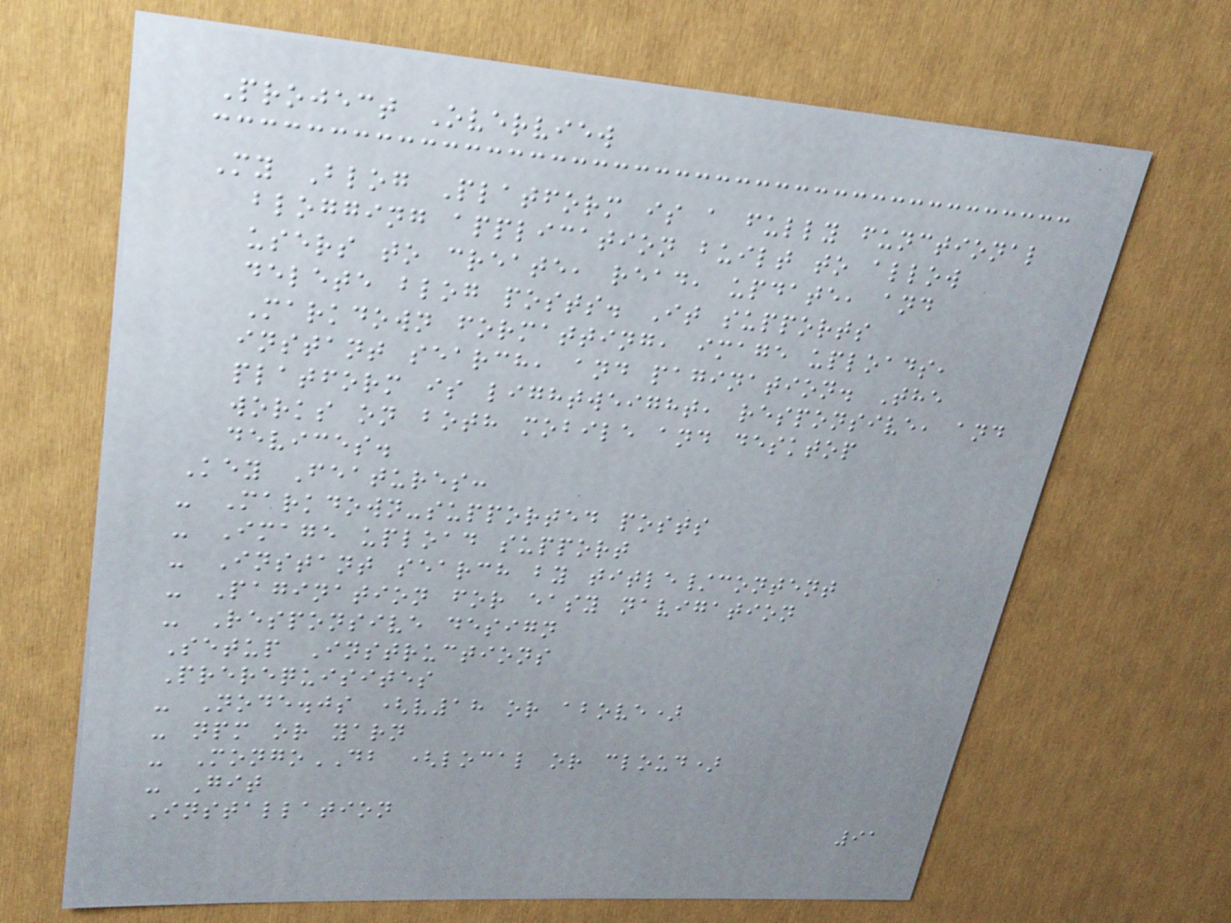Project Overview
My Blog Platform is a fully functional
blogging application built to allow
users to create, read, update, and
delete blog posts. It supports
Markdown formatting, image uploads,
instant search, and pagination. The
platform is lightweight, responsive, and
works on both mobile and desktop
devices.
Key Features:
- Markdown-supported posts
- Image upload support
- Instant search by title/content
- Pagination for easy navigation
- Responsive design
Setup Instructions
Prerequisites
- Node.js (v18 or above)
- npm or yarn
- MongoDB (local or cloud)
- Git
Installation
91
